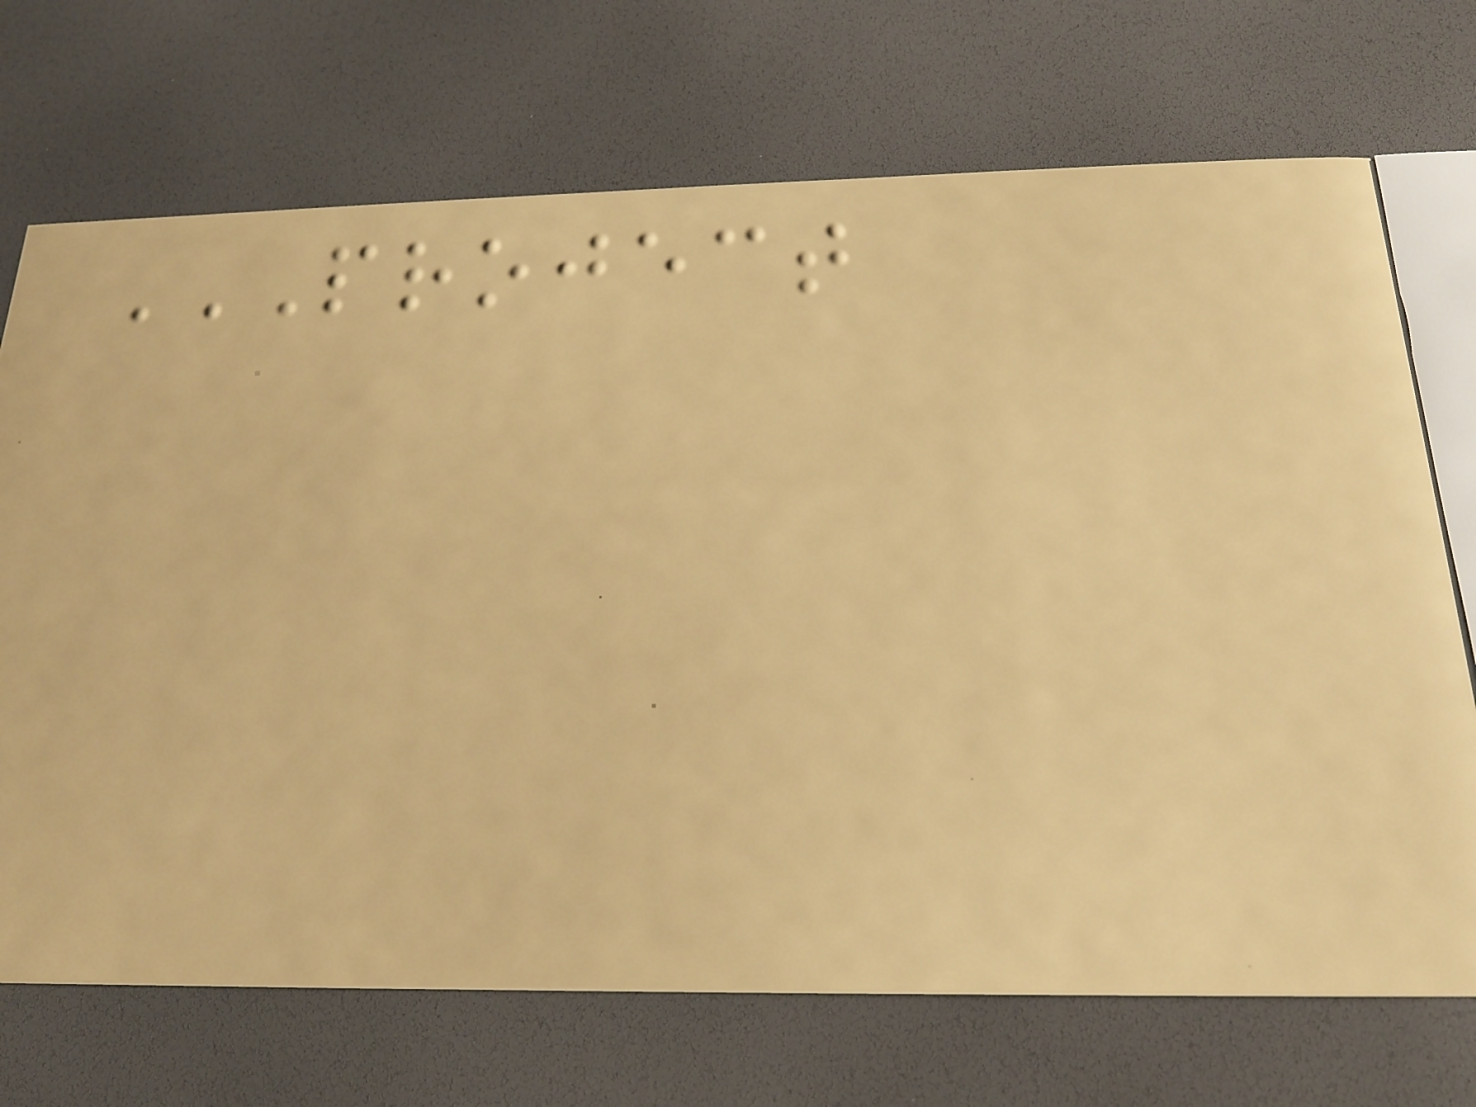PROJECT
